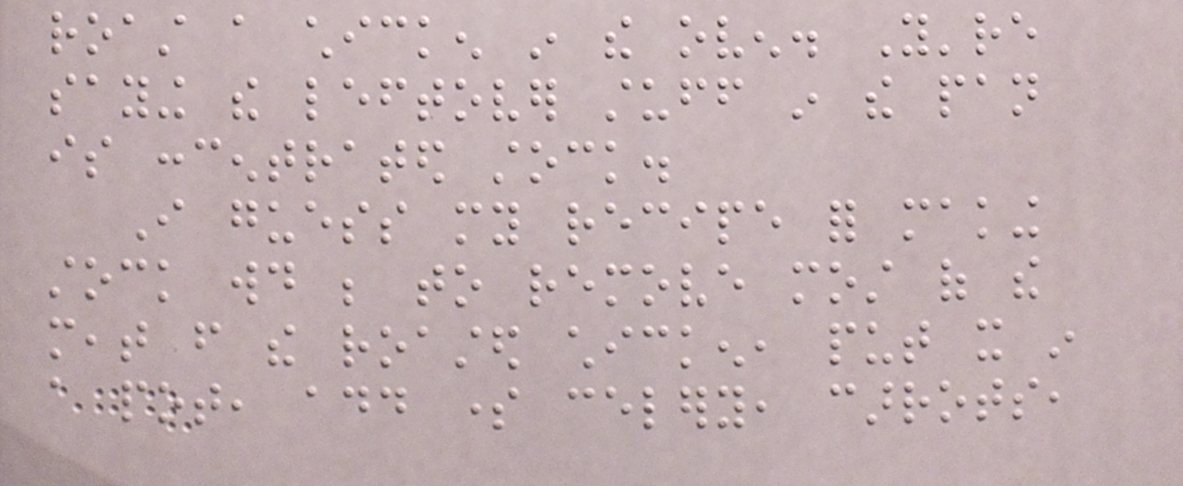roast a chicken in the oven. You're
saying the leftover stuff in the pan
is concentrated stock.
I guess my recipe for making
stock would be to remove most of the
meat from the roasted chicken, put it in
a pot, add some celery, carrots,
